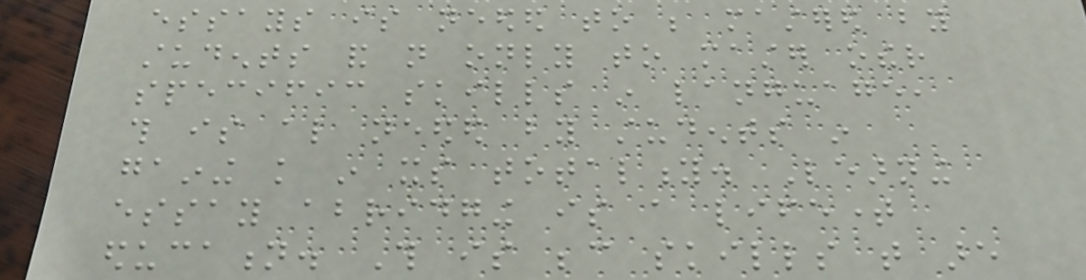essays is needed to be mastered by
students and not only to master other
specific skills in language,
this is also needed by students in
gaining knowledge in its totality. Learning
essay abridging is a lifetime
education. This is because skills that are
